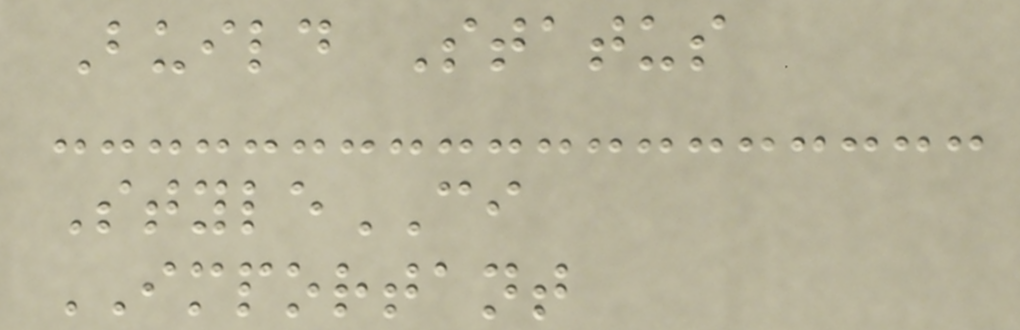Build Status
StyleCI
IMPORTANT
